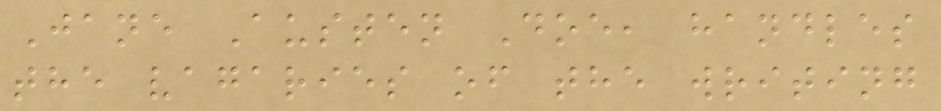Jane Austen Doe, handles
the vagaries of the writing
